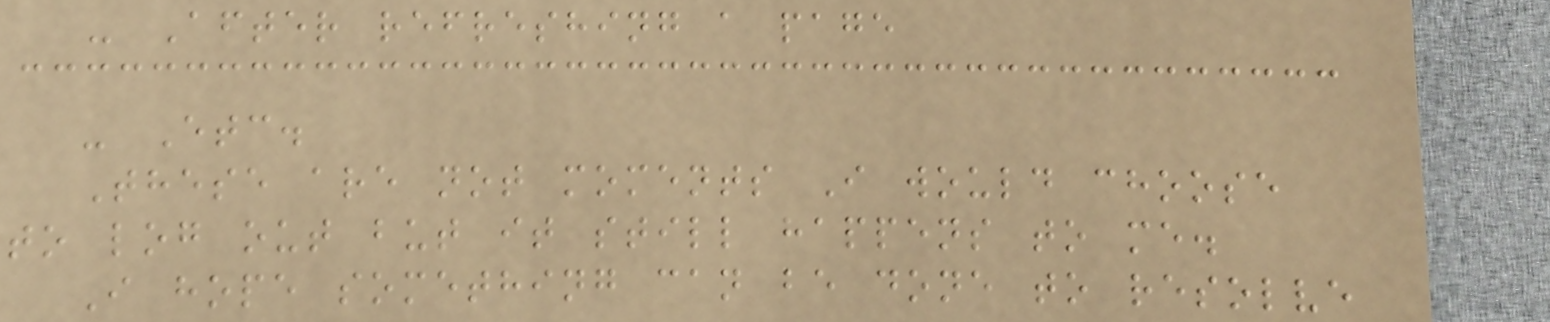- After refreshing a page
- Etc.
These are not moments I would choose
to log out but it still happens to me.
I hope something can be done to resolve
